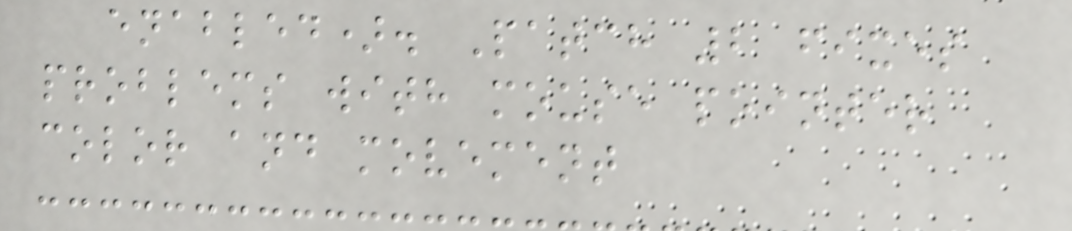enabled). Patch 2 fixes
problems with mouse pointer
color and movement
